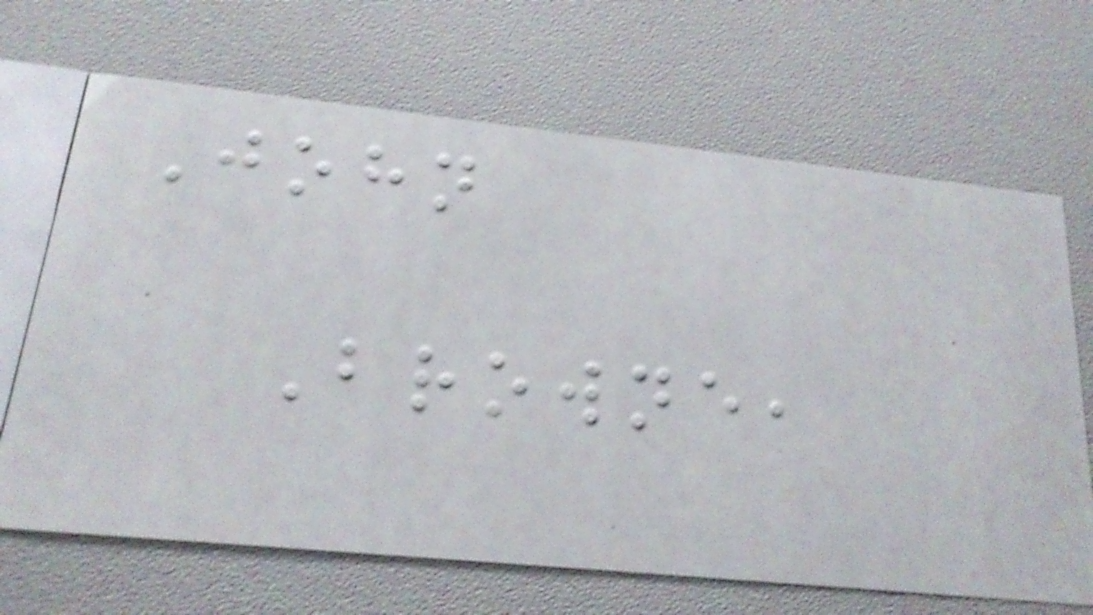John
Browne,
